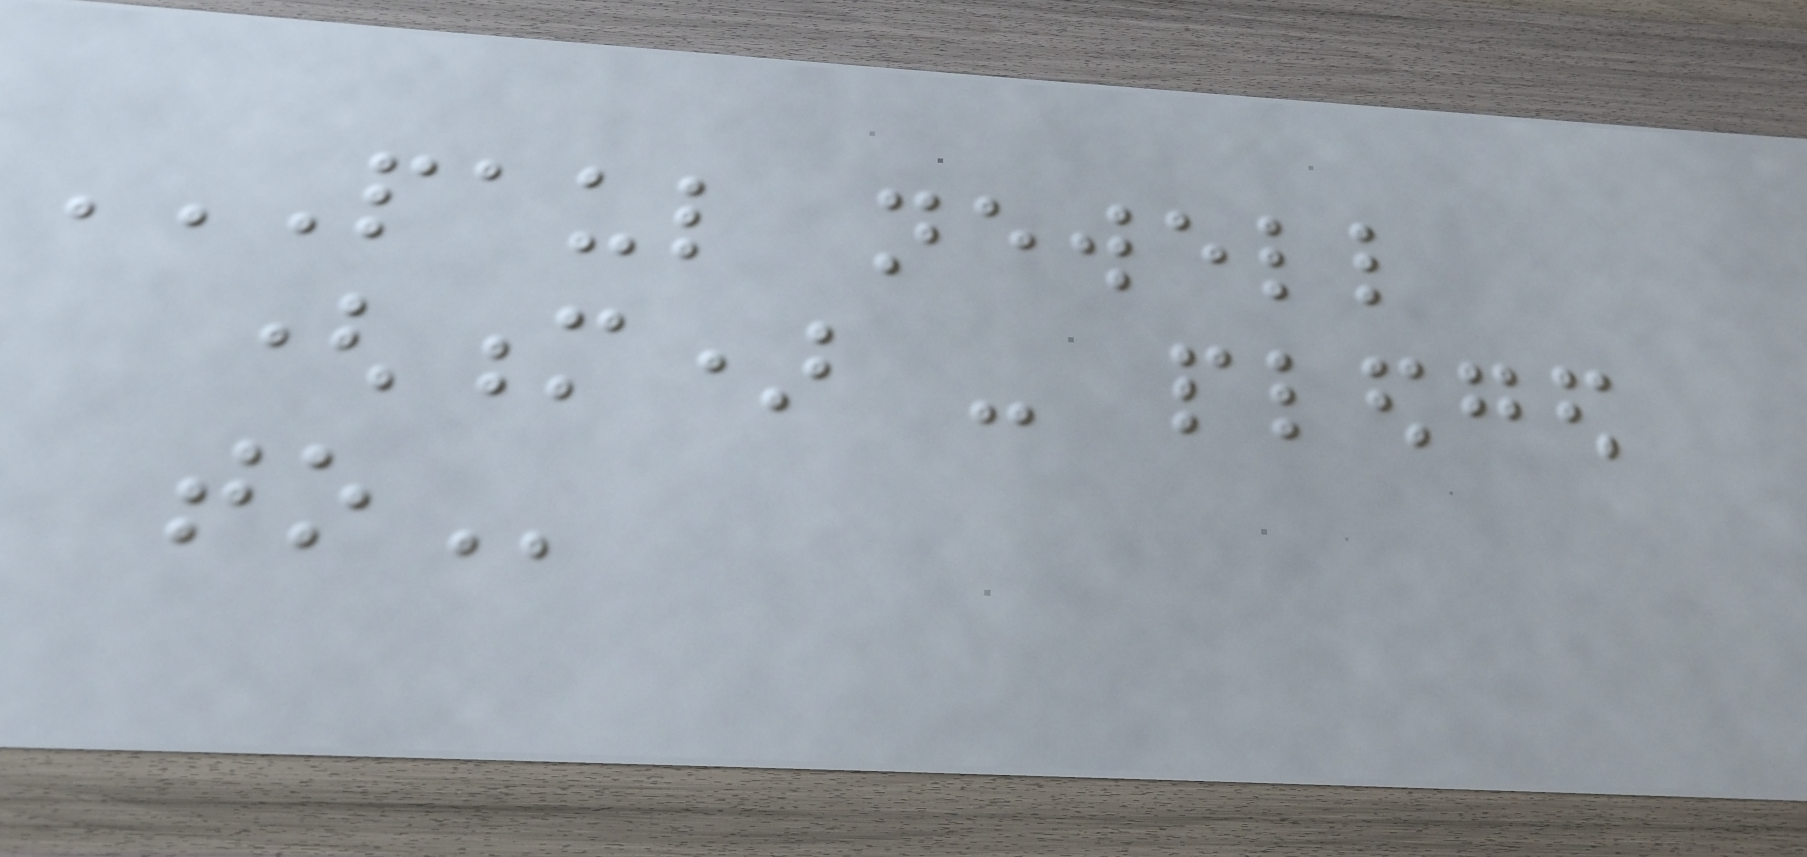PAUL NEWELL
(M) - PLEDGED
TO
